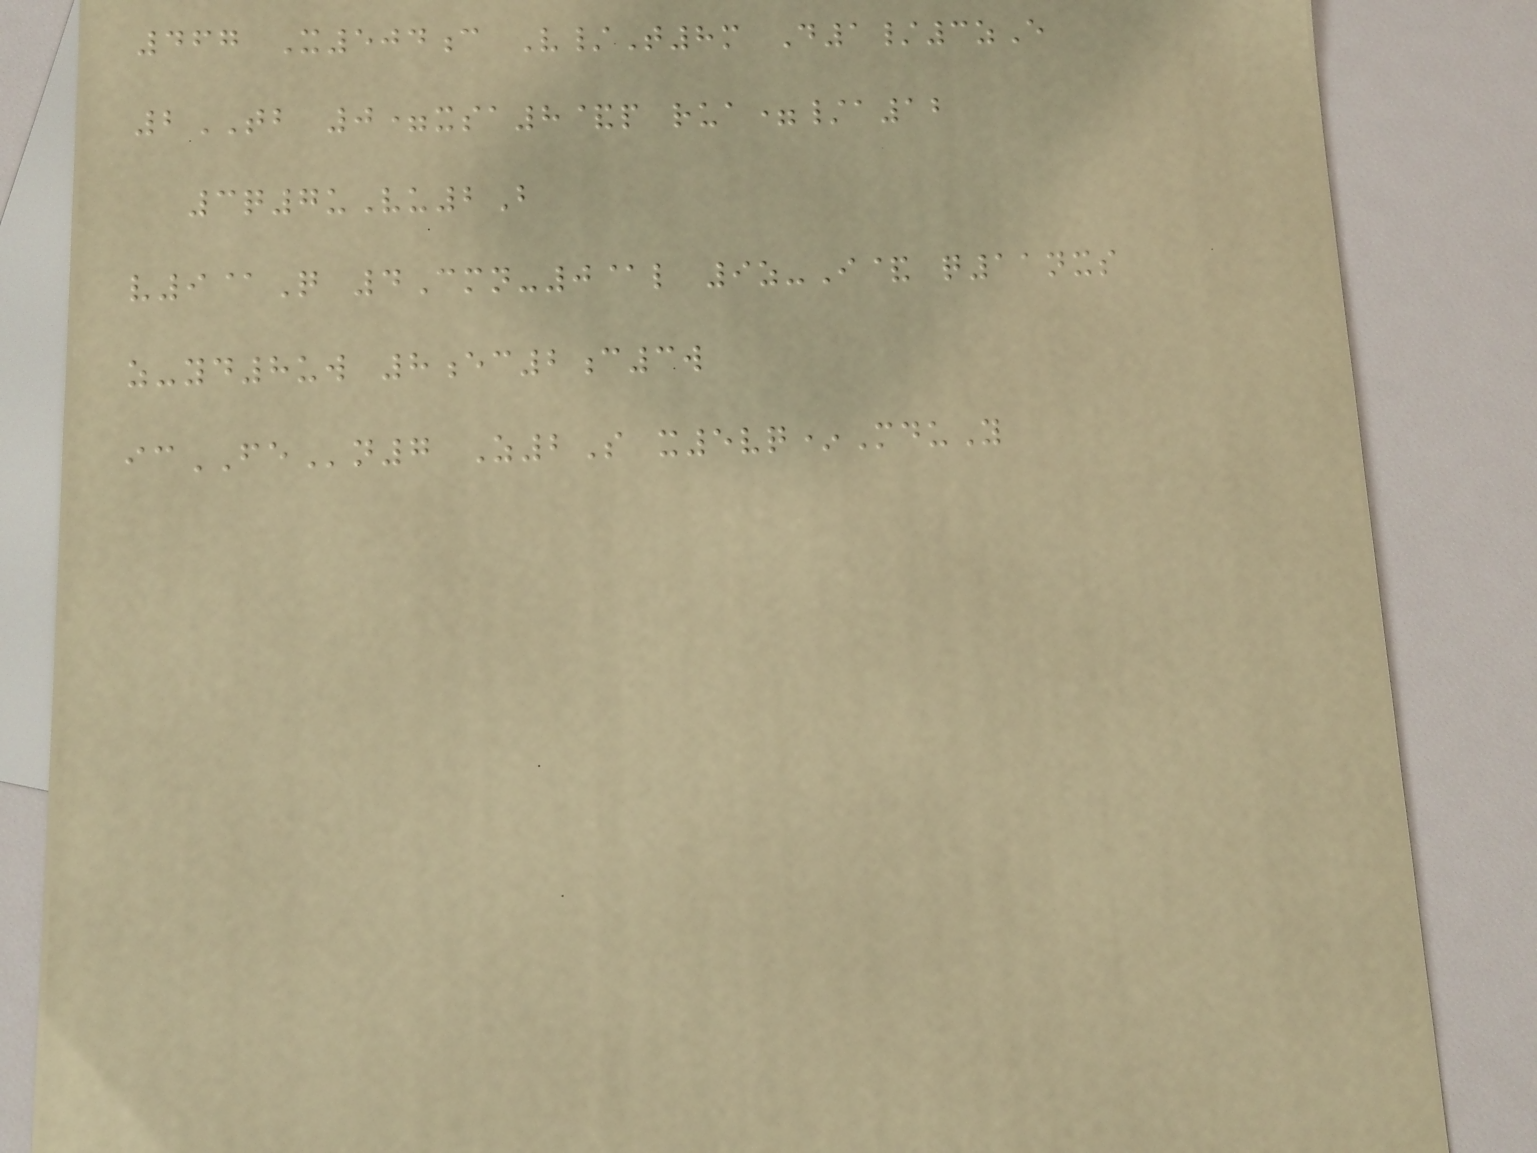467 X504c V/T8m D1/3zE
2TB 0=xsa8&p rua=/a12
3q7uVu2B
v9@Q 4Cmn-0@l 9z-I& q11nxs
z-yd8uw 8ec2c3w
icFEn7 Z2S x5vq*MduY
